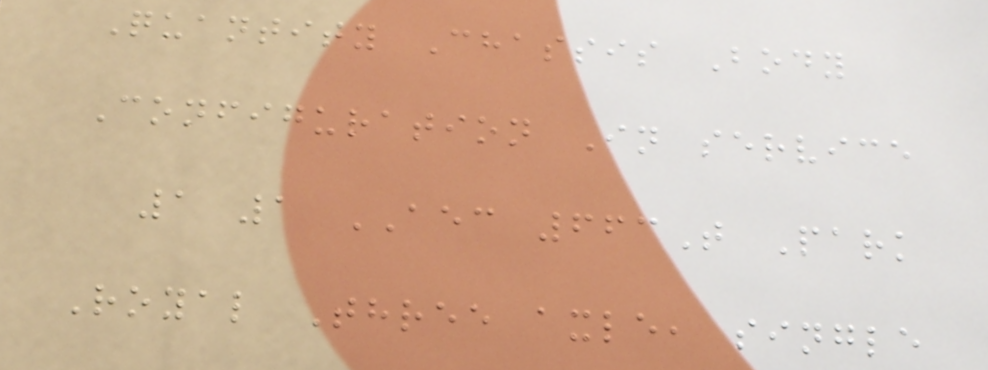Quantity Chassis Body
Configuration In service
1 1 AEC 663T Park
Royal Three axle, single
